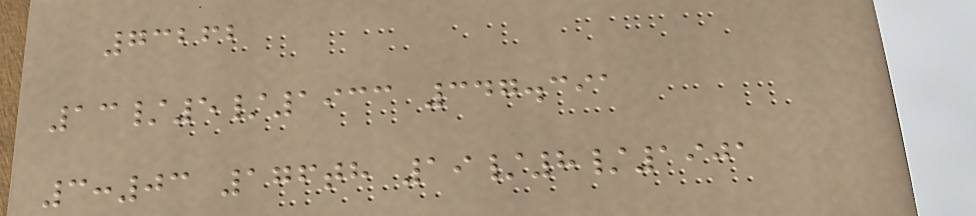73262
13/5/1933 347.391
3:03 176th 19/8/1901
